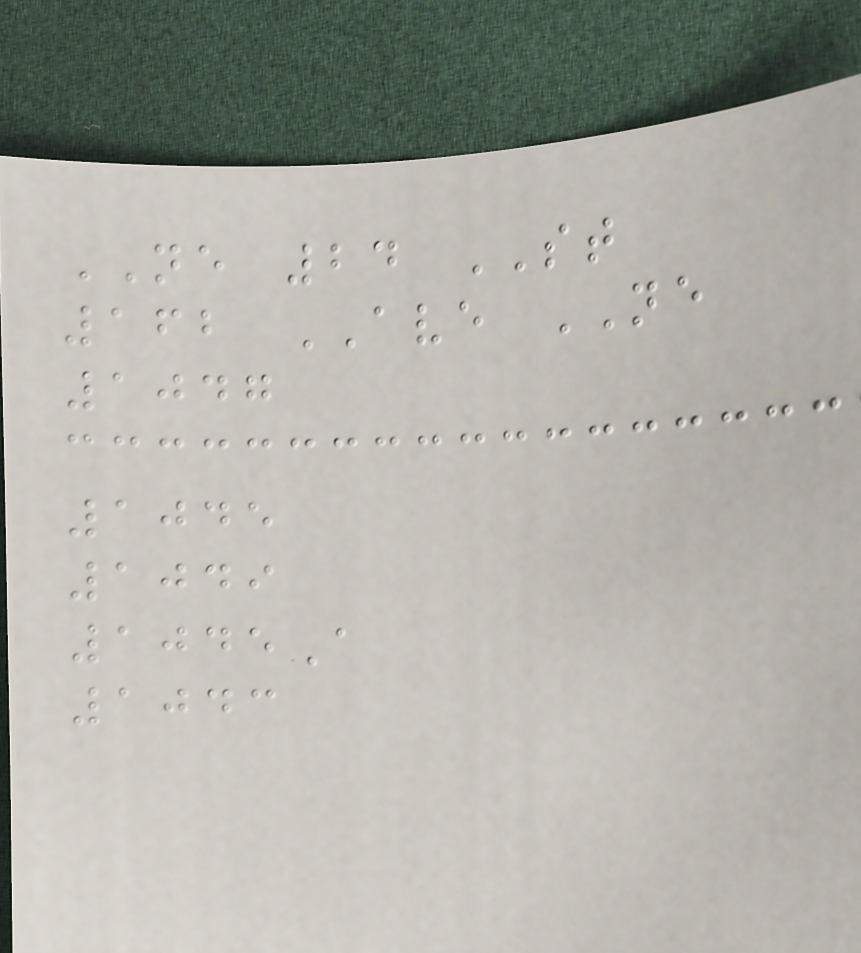NE 24 ST
162 AVE NE
1047
1045
1049
1045A
1043
